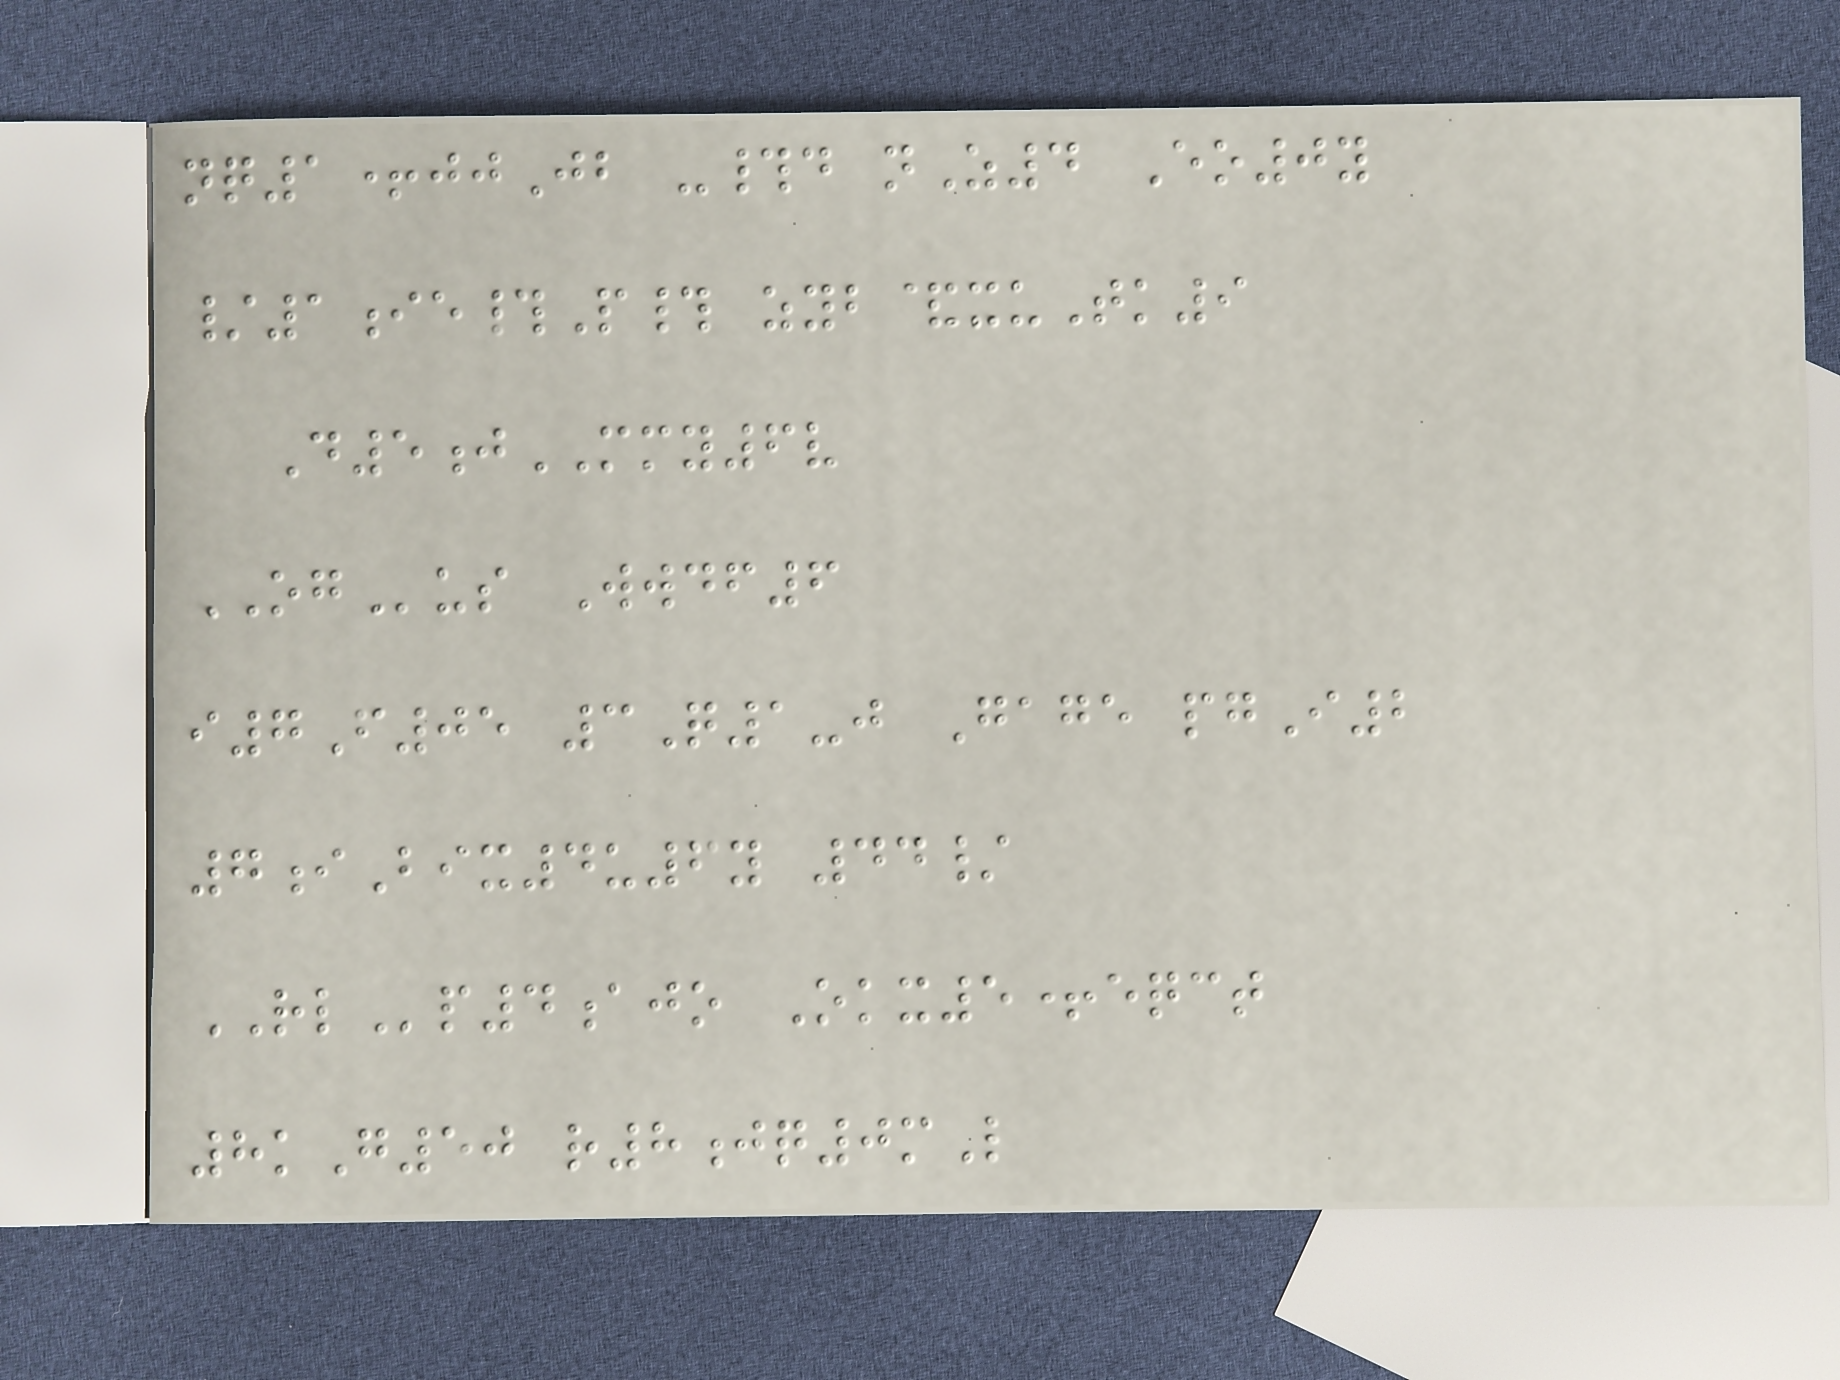nq1+jjJb -#d nZ4 Eo0y
/1ie#P# zyb&xuTk9
D5jMMY6v
OGus Wwdf6
i7F05 3Q1-j Gage pgI2
7iBix4u6y 44/
RLp4ajo Okx5+eqct
8kG50 r8jq0mL
